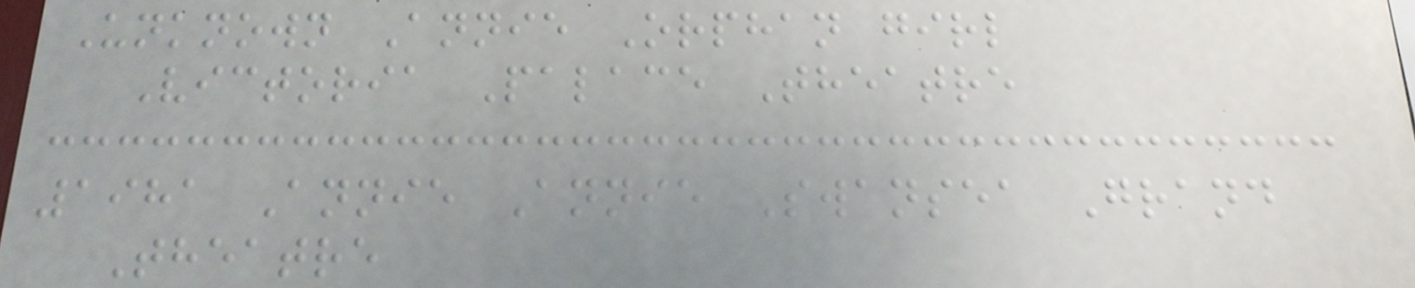Unknown Annie Orphan girl
Victoria Palace Theatre
1981 Annie Annie Swansea Grand
Theatre
